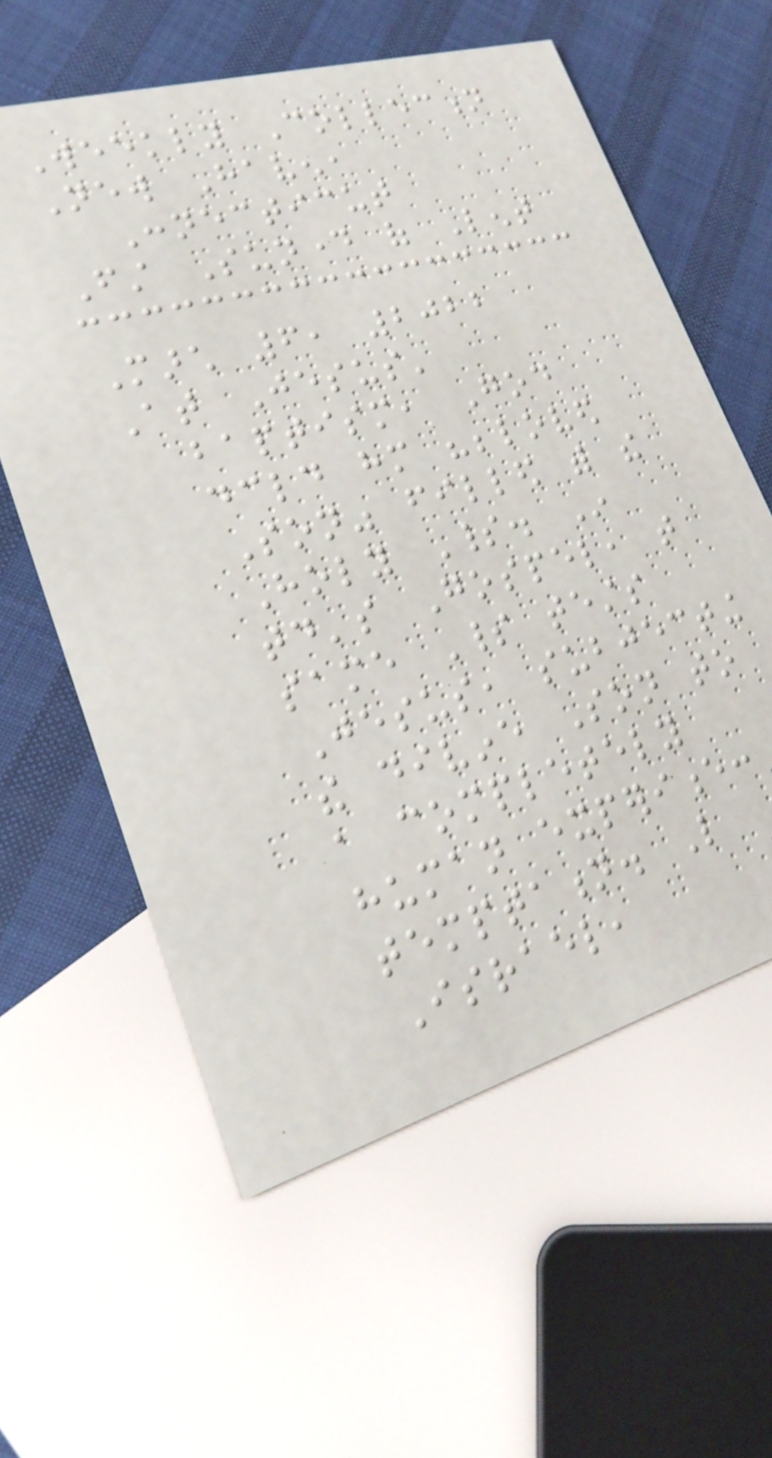Weekly Collection
New Haven,
Connecticut
First Sunday of Lent
March 6, 2022
At Jesus'
baptism, God
declared him "beloved
Son" filled with the
Holy Spirit. In
today's Gospel, that
same Spirit tests
Jesus, subjecting
the divine Son to
a completely
human experience:
temptation. Like
Israel,
